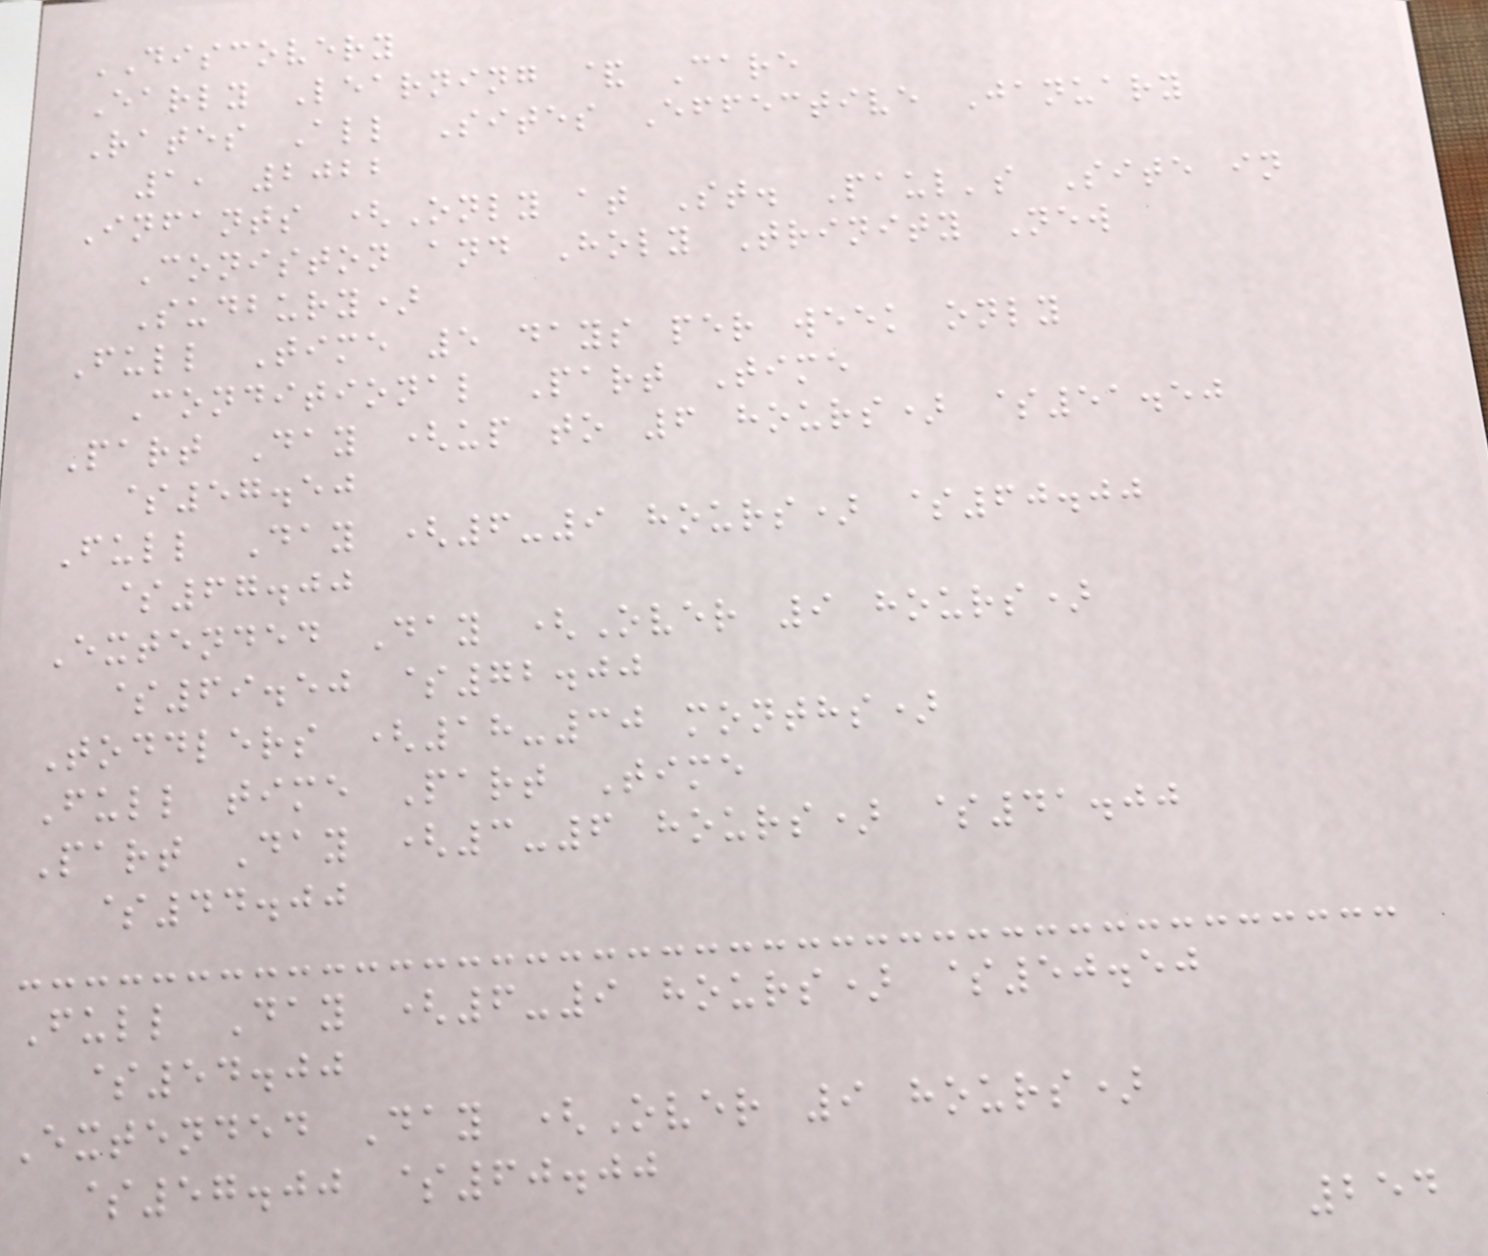DISCOVERY
Early Learning & Care
Rates All Sites Effective January
1, 2022
Infants (Only at St. Paul's Site in
Coniston and Holy Trinity New
Sudbury)
Full Time 5 days per week only
Conditional Part Time
Part Day (up to 6 hours) $51.50
$57.50
Full Day (6-9 hours) $60.00
$67.00
Extended Day (Over 9 hours)
$69.50 $72.00
Toddlers (18-30 months)
Full time Part Time
Part Day (3-6 hours) $41.00
$44.00
Full Day (6-9 hours) $50.50
$54.00
Extended Day (Over 9 hours)
$57.00 $60.00
254
